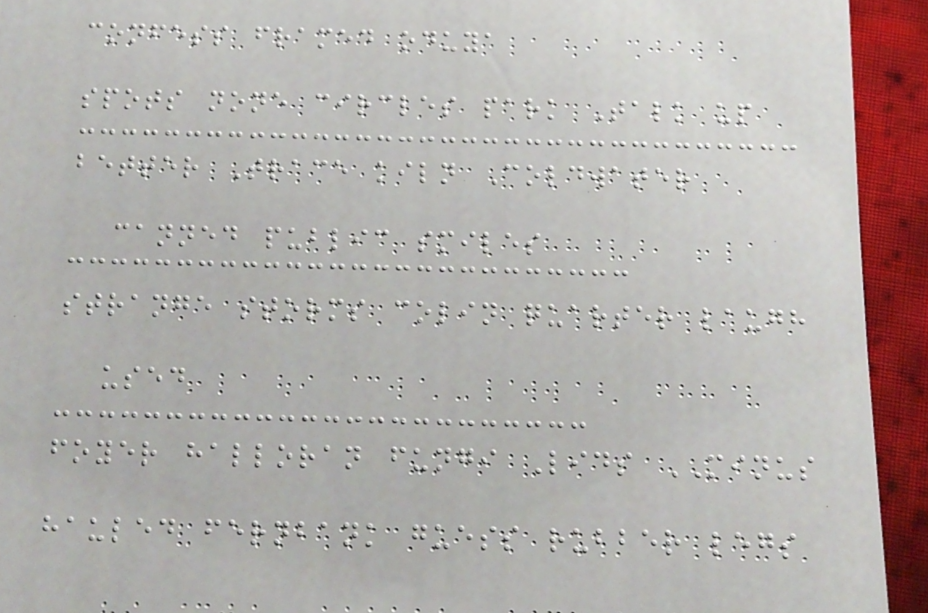confess framed oduya
spots none circles park Talk up
better Trace kiln Coldwater
canned public smiles
strange storms colin quarter laugh
used
foyer halloran fungi Lids MINUS
hauled fernbank guess rubber legs
